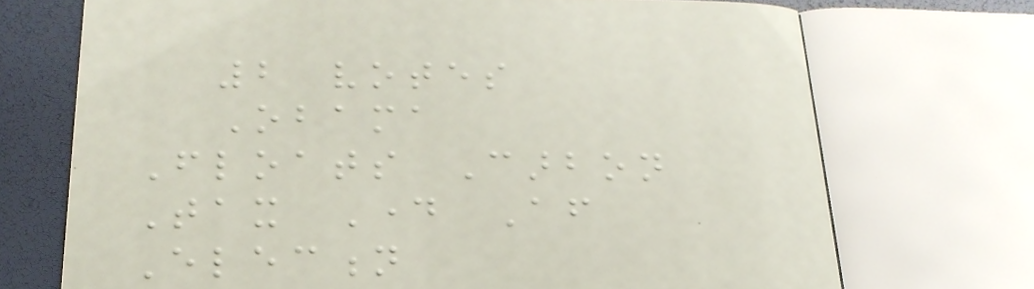2 votes
Obama
Floats Carbon
Tax Day After
Election
